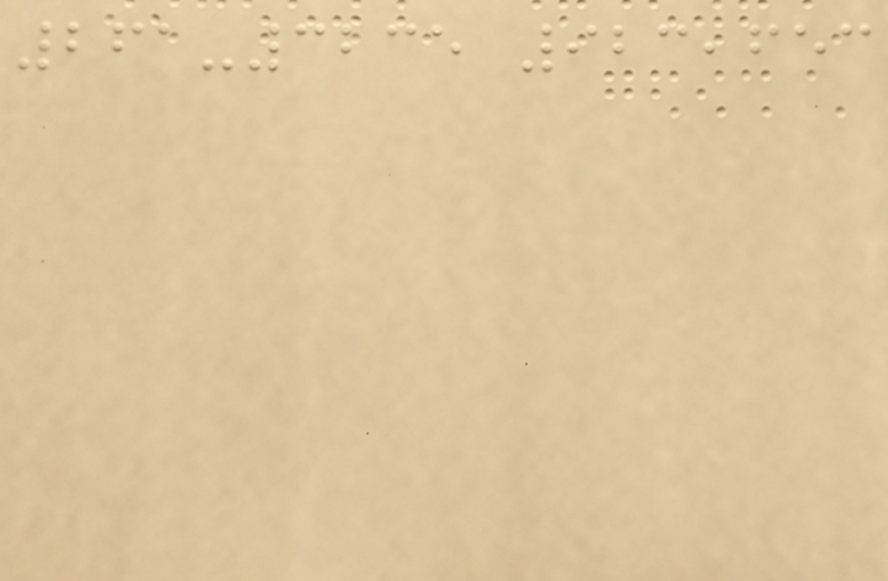261-3235 923,653
